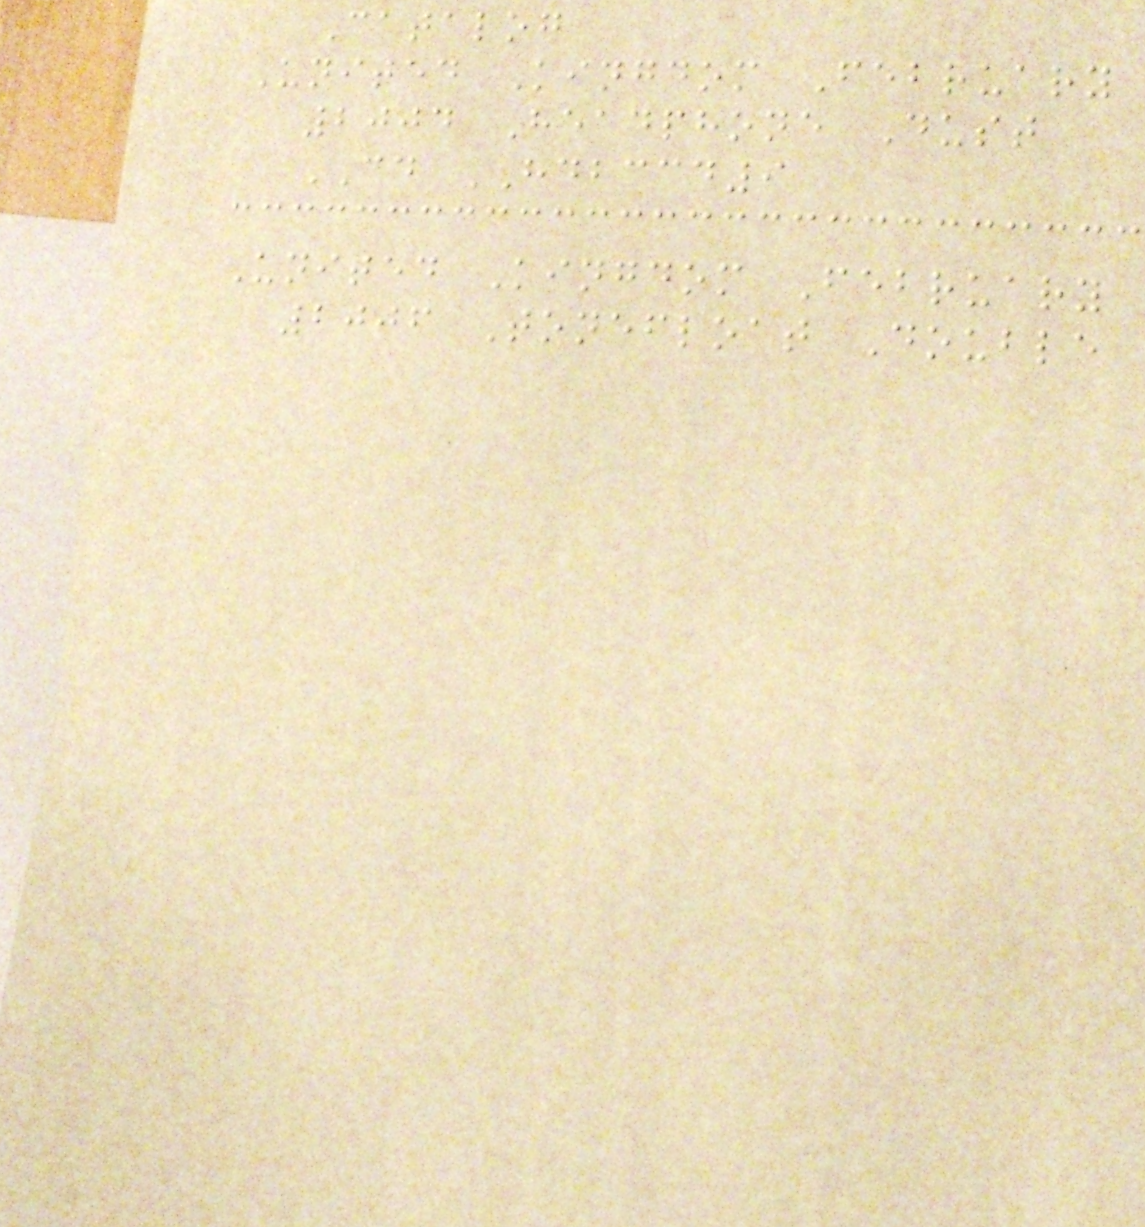Catalog
United Kingdom February
2004 Headphone Dust
CD HDBCCD9
United Kingdom February
2006 Tonefloat Double
